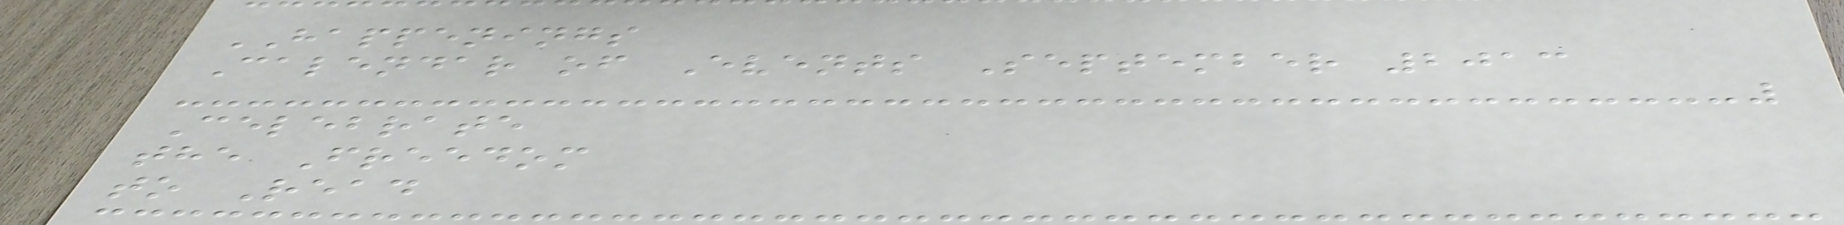HAPPENINGS
Calendar of Events September 2013
Celebrate
the Freedom
to Read
